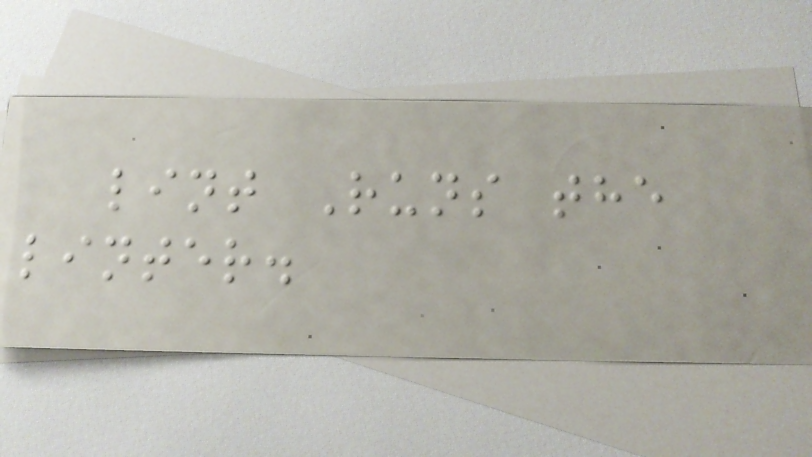lint Runs the
linter.
